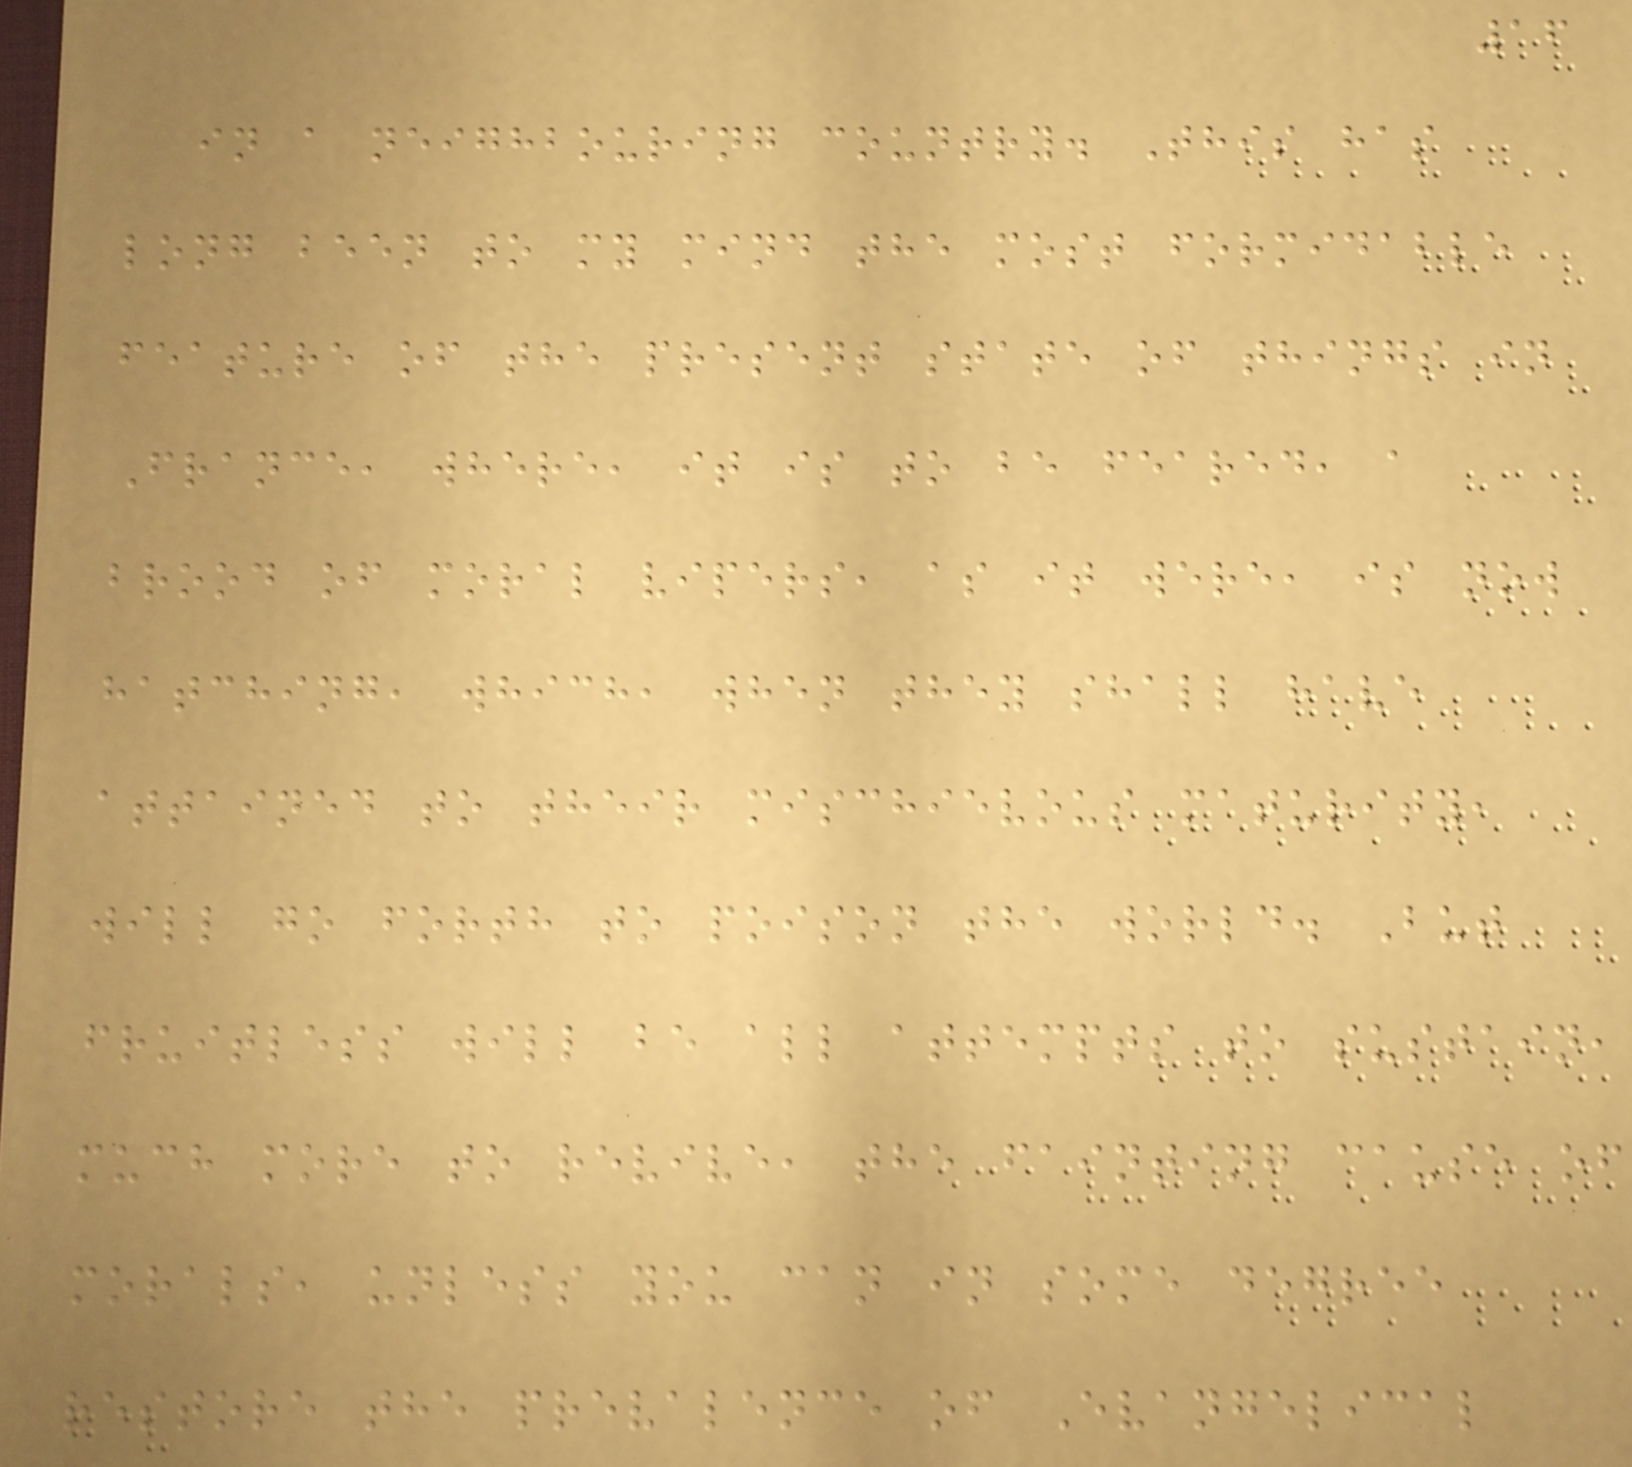16
in a neighbouring country. This has
long been to my mind the most formidable
feature of the present state of things in
France, where, it is to be feared, a
brood of moral vipers, as it were, is now
hatching, which, when they shall have
attained to their mischievous maturity,
will go forth to poison the world. But
fruitless will be all attempts to sustain,
much more to revive, the fainting cause of
morals, unless you can in some degree
restore the prevalence of Evangelical
